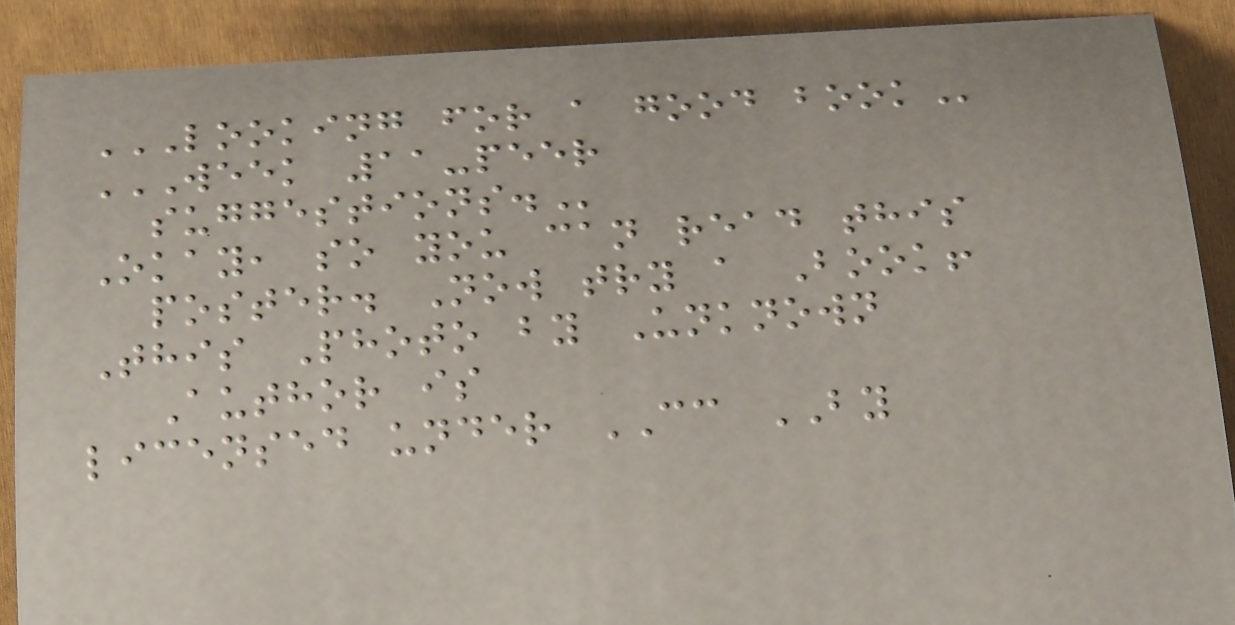LOOKING FOR A GOOD BOOK
WEEK 11-PEER
SUGGESTIONS.
Okay, so you can read this
poster. Now try a Book!
This Photo by Unknown
Author is
licensed under CC BY
